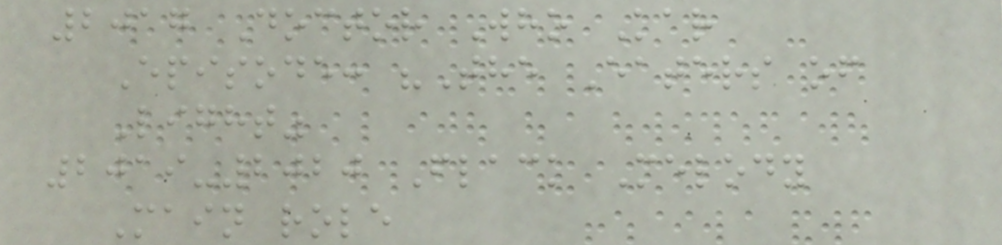2017 Doctor Who Kar
Episode: "The Eaters of
Light"
2019-2020 Flack Melody
Main role
